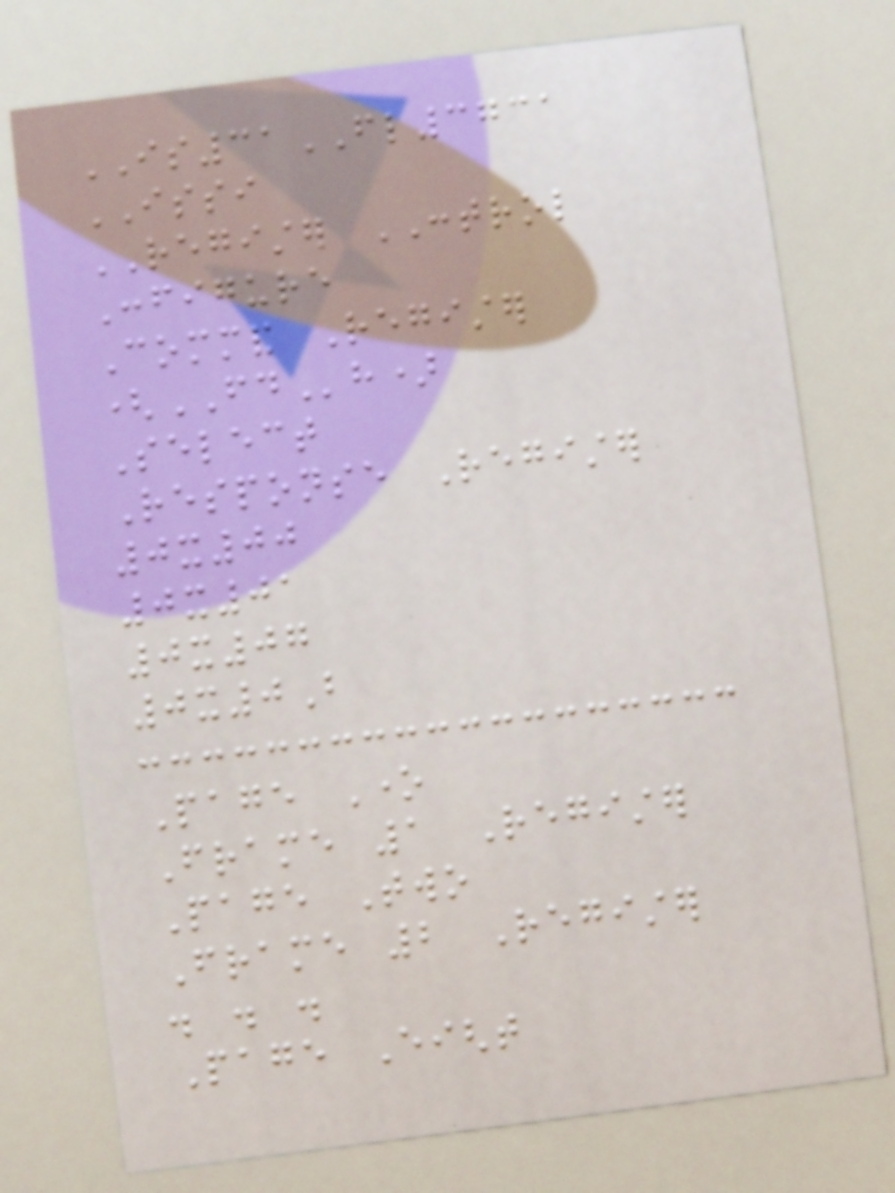IS31FL3731
ISSI
REGISTER CONTROL
Configure
Command Register
(FDh)
Select
Response Register
0x00
0x01
0x07
0x0B
Page One
Frame 1 Register
Page Two
Frame 2 Register
. . .
Page Eight
